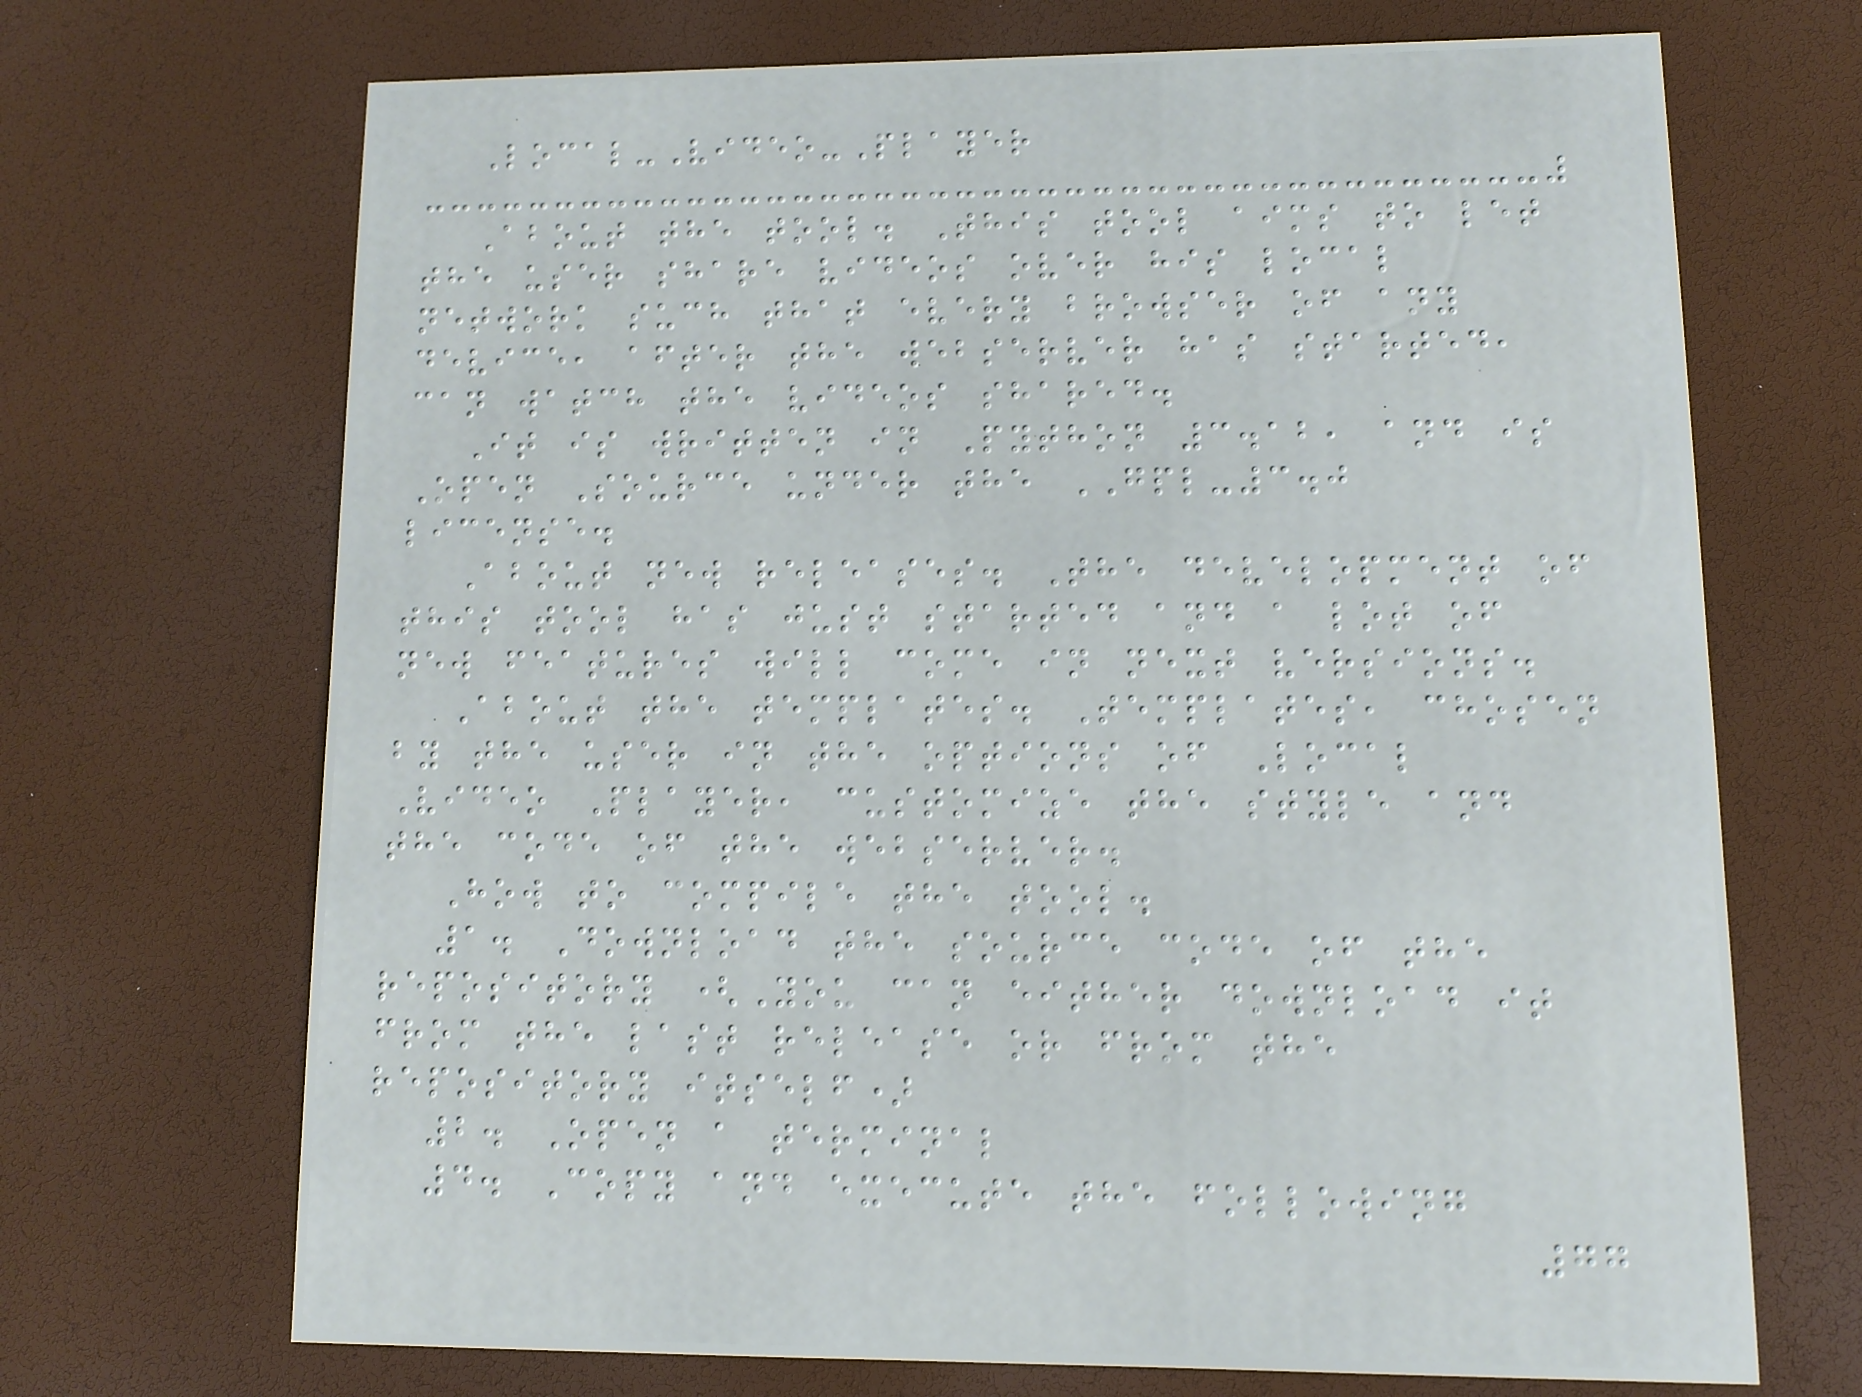Local-Video-Player
About the tool. This tool aims to let
the user share videos over his local
network such that every browser of any
device, after the webserver has started,
can watch the videos shared.
It is written in Python 3.12, and is
Open Source under the GPL-3.0
license.
About new releases. The development of
this tool has just started and a lot of
new features will come in next versions.
About the templates. Templates, chosen
by the user in the options of Local
Video Player, customize the style and
the code of the webserver.
How to compile the tool.
1. Download the source code of the
repository (You can either download it
from the last release or from the
repository itself)
2. Open a terminal
4. Copy and execute the following
77
